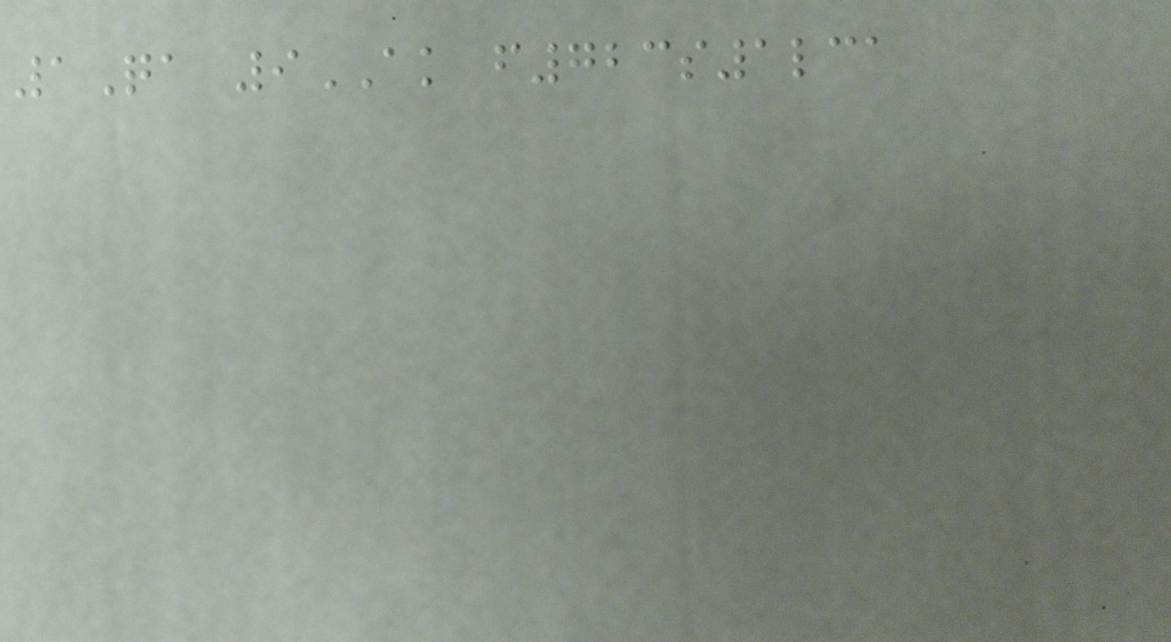1Qa 9AK f723s1lca
